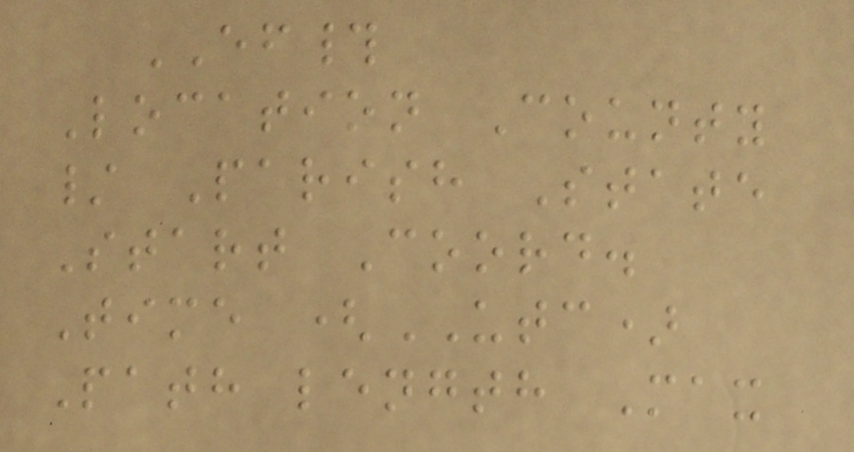EF#
Location County
/ Parish State
Start Coord.
Time (UTC)
Path length Max
